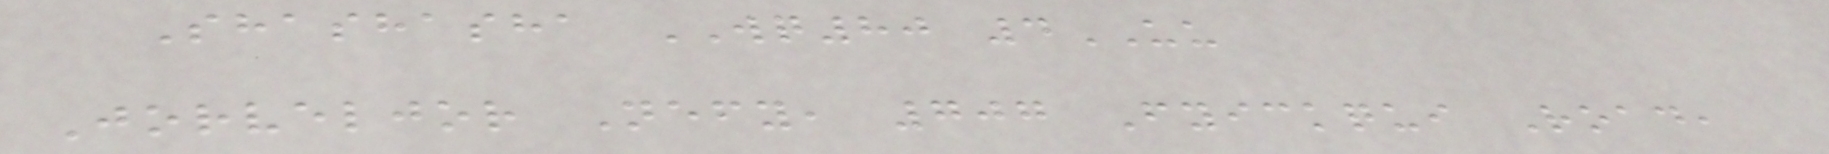Shashasha WQ80 4UU
Jorveljor Nefy, 707 Fyickqui Road,
